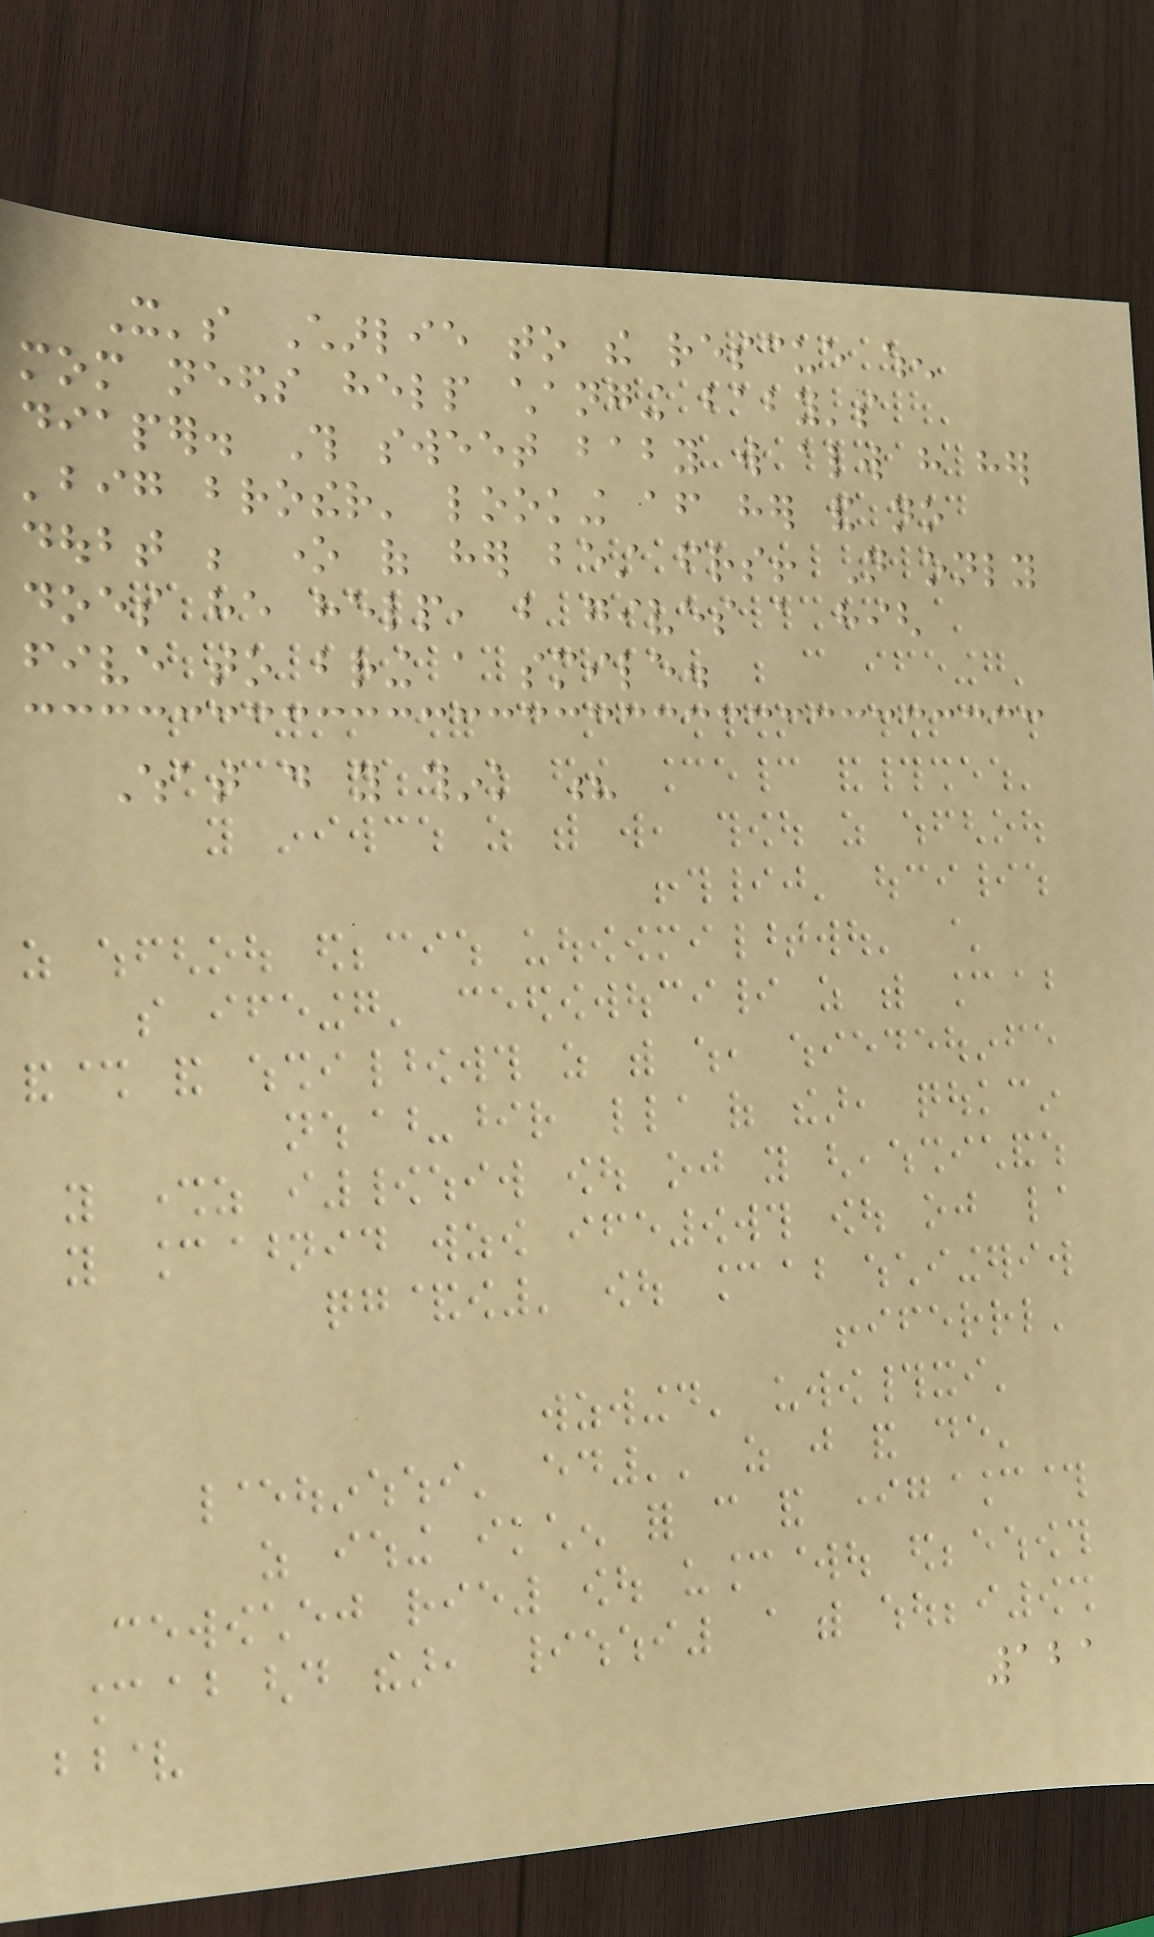It's Charlie to the rescue when
mom needs help changing baby's
diaper. This sweet baby will always have her
'big brother' looking after her and no
doubt be one of her best friends! Not only
does he help, but gives a high
five to bring a smile.
What do you think ?
121
